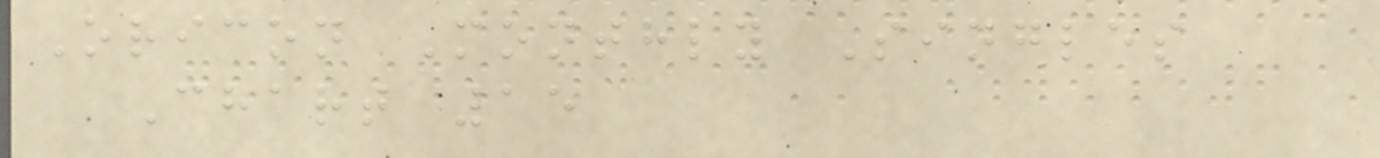Oricon Monthly Singles
Chart 15
